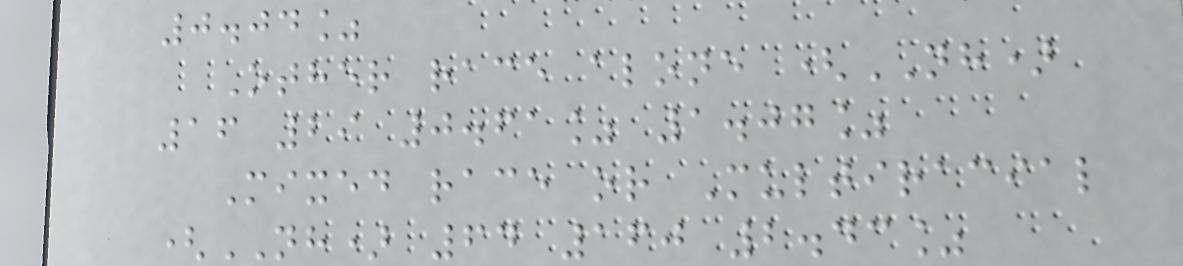0.04%
Other race alone (NH)
16 29 0.61% 1.07%
Mixed race or Multiracial
(NH) 64 160 2.43%
